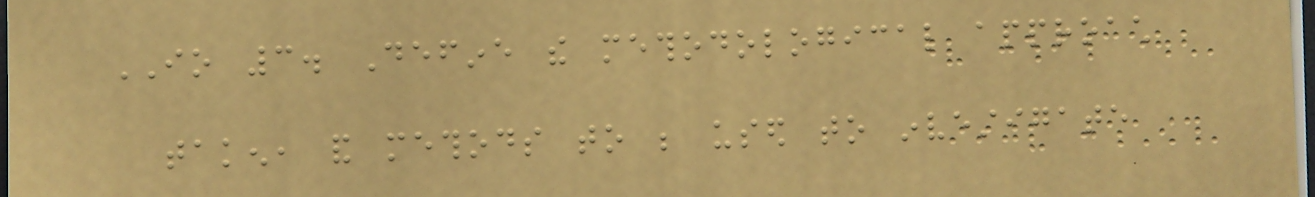IO 3. Define the methodological approach
taken, and methods to be used to investigate
